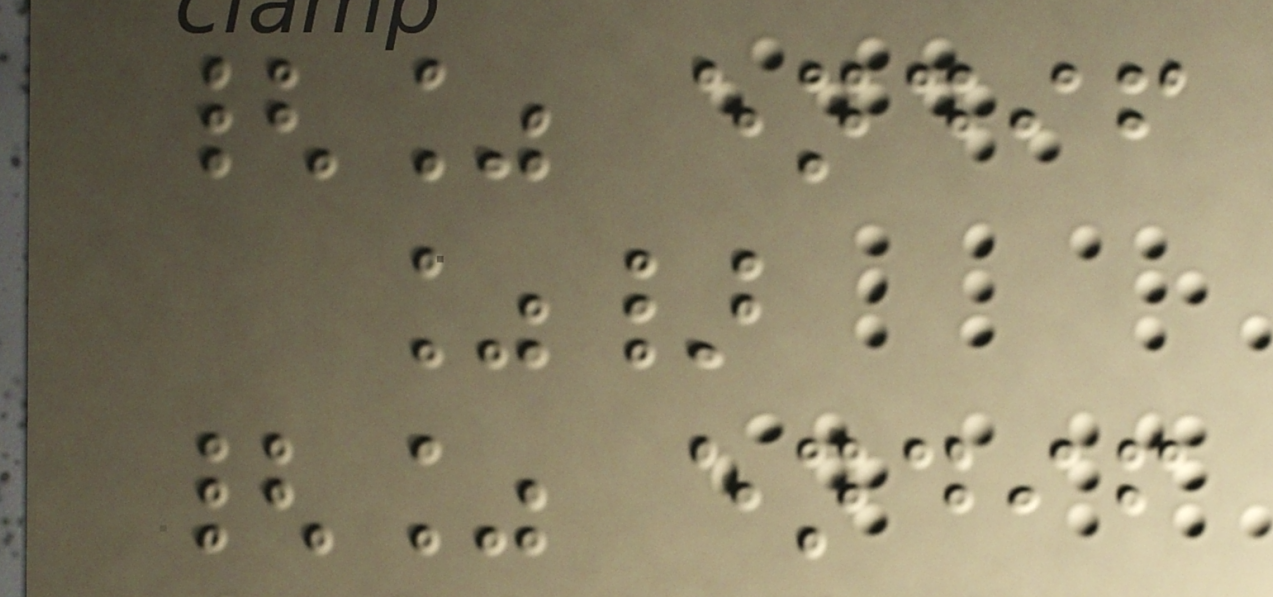{% endif
%}
{% endif
